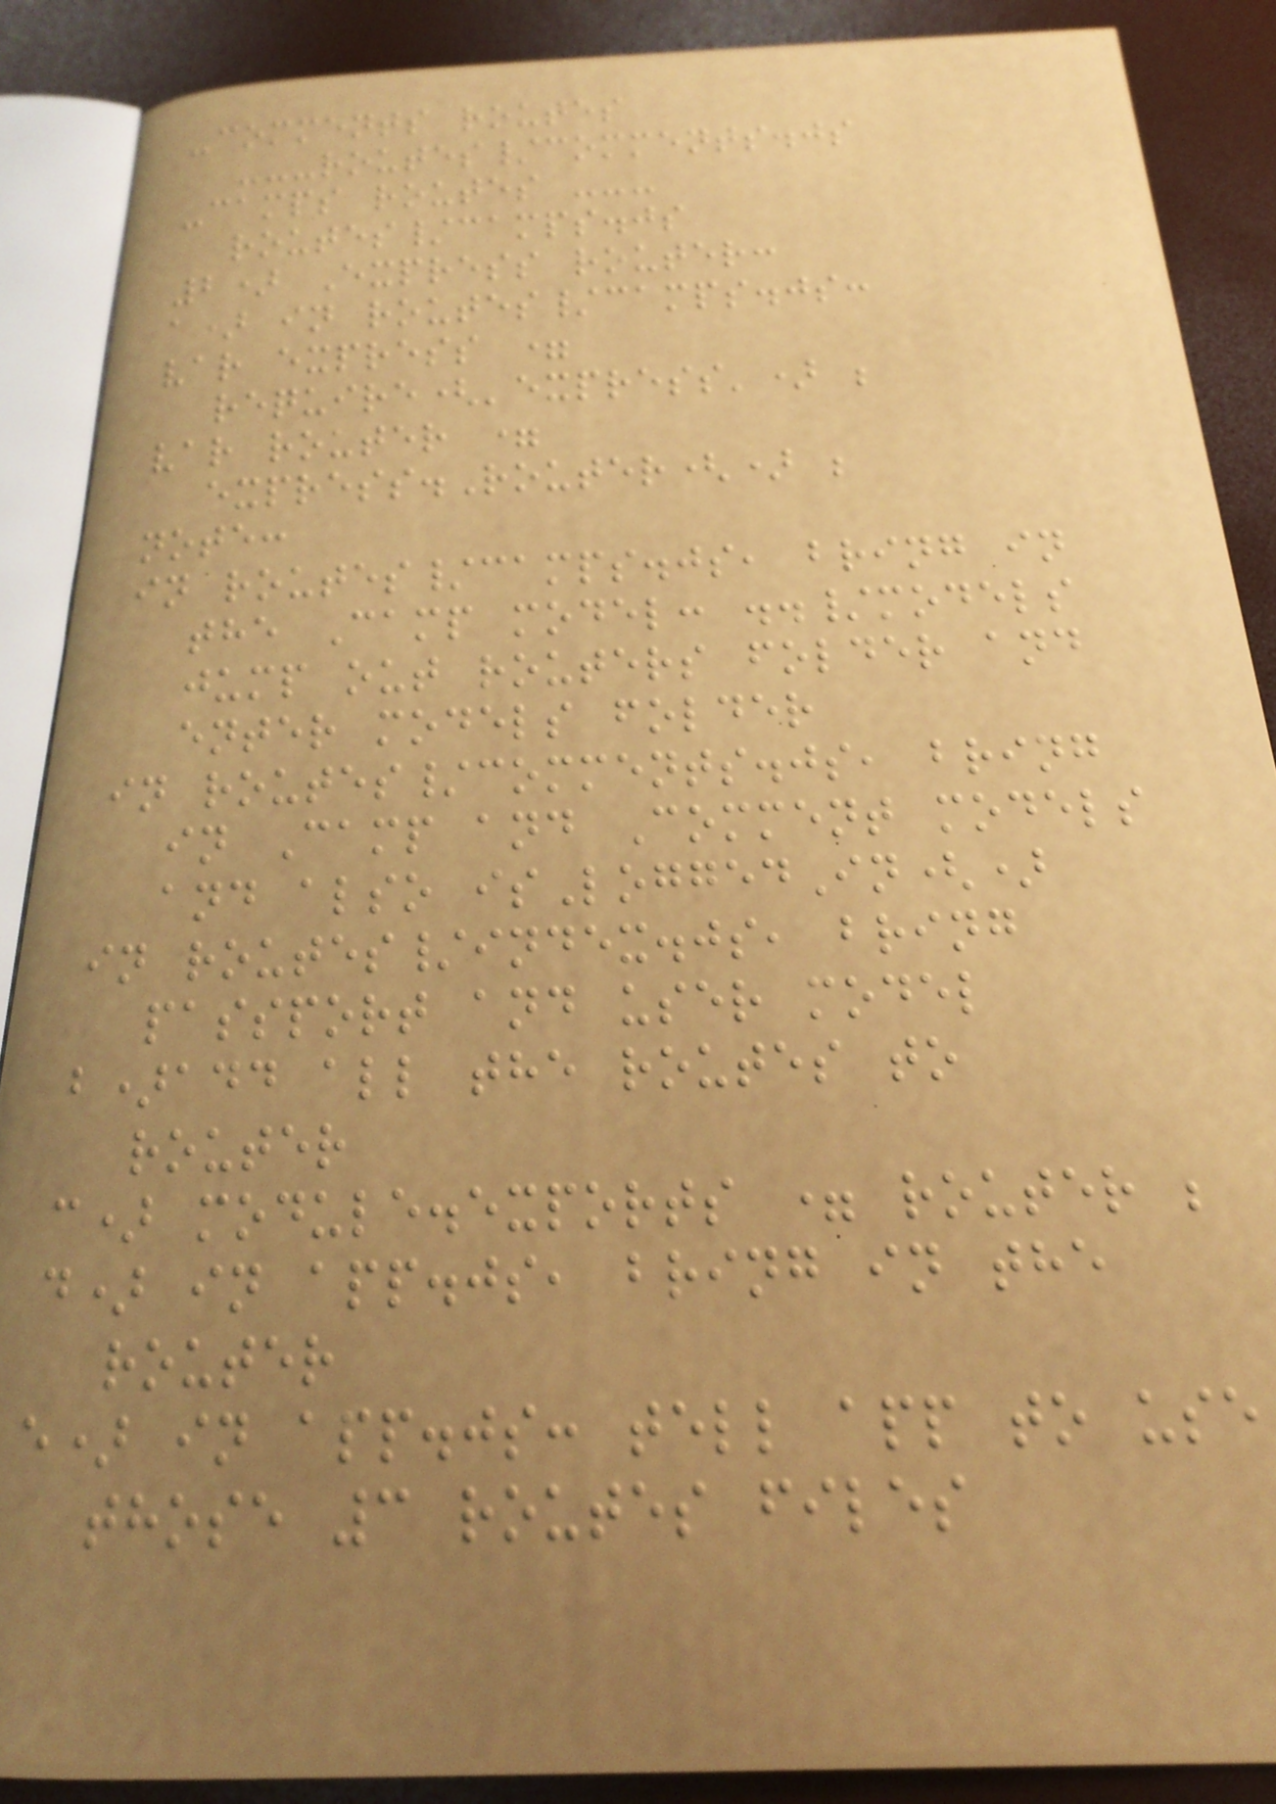-comments routes
---routes/comments.js
-camps routes ---
routes/camps.js
2) Express router:
a) in routes/camps.js:
var express =
require('express') ;
var router =
express.Router() ;
note:
in routes/camps.js, bring in
the Camp model: ../models
jump out routers folder and
enter models folder
in routes/comments.js, bring
in Camp and Comment models
and also isLoggedIn()
in routes/index.js, bring
passport and user model
b)add all the routes to
router
c) module.exports = router ;
d) in app.js, bring in the
router
e) in app.js: tell app to use
those 3 routes files
